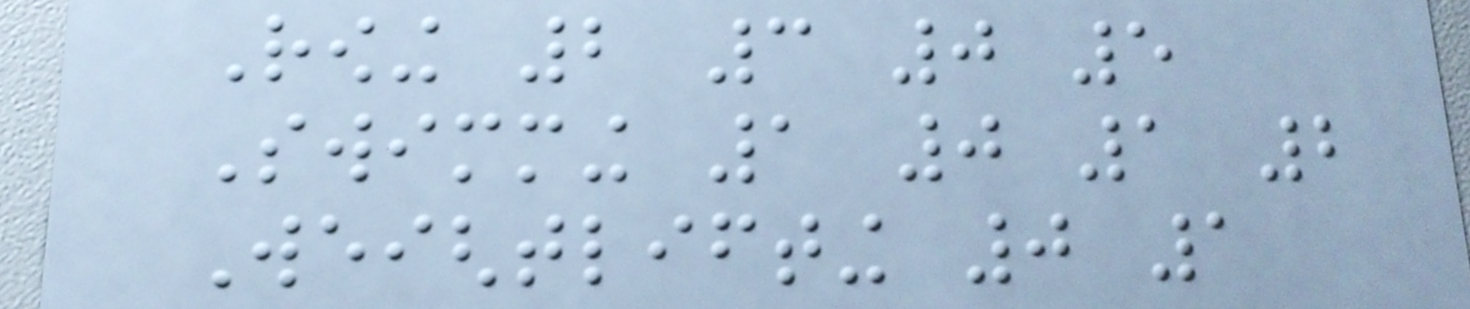Rowing 2 3 0 5
Swimming 1 0 1 2
Weightlifting 0 1
